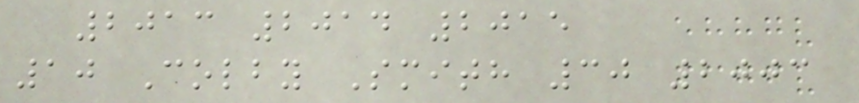2013 2014 2015
10 Colby Smith 30 2003
